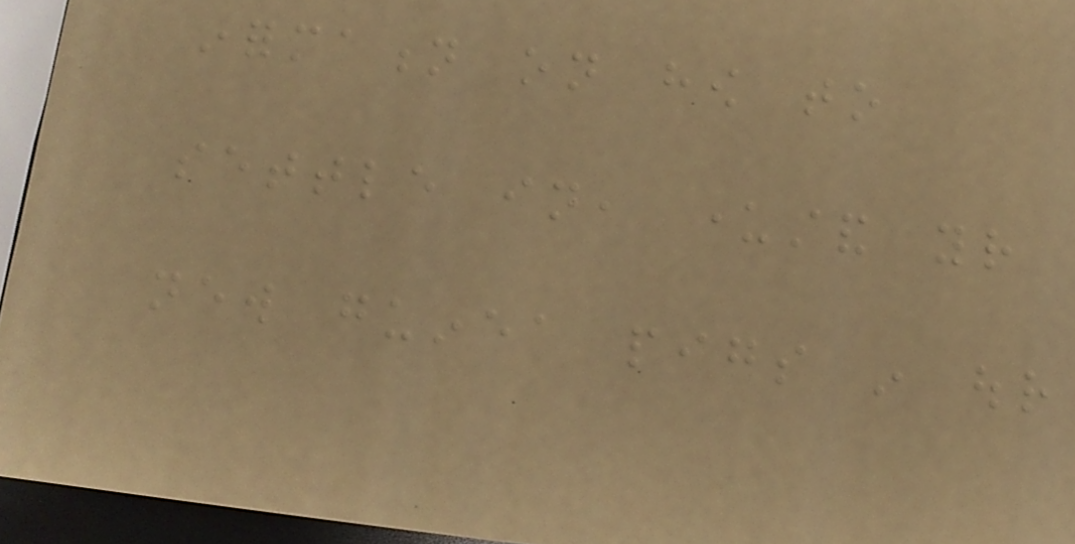information on how to
settle in, understand your
new guinea pigs in our
